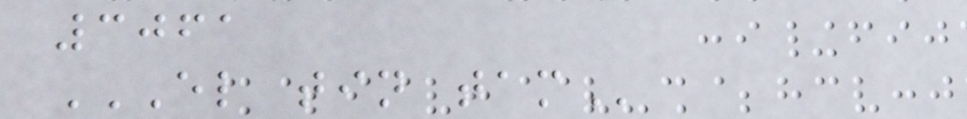3061
EL TIN TAM
